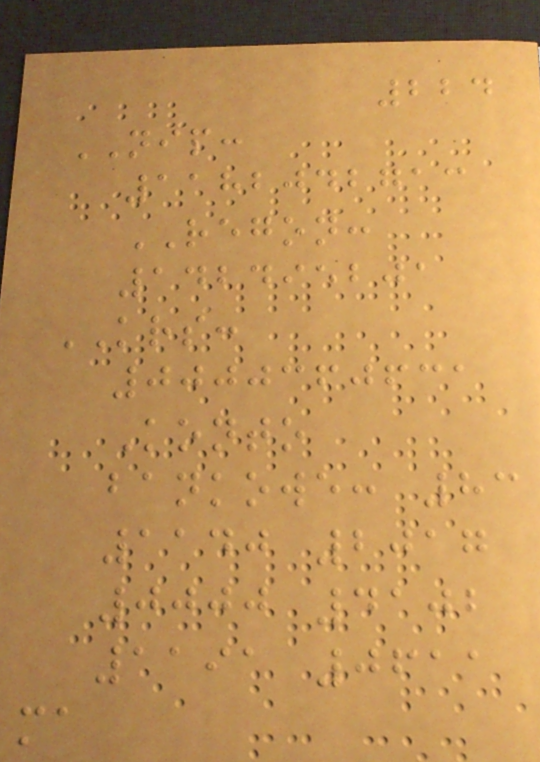224
NIP:
1182042713
REGON:
142495201
KRS:
0000360631
Konto
bankowe: 83
1140 2017
0000 4102
1191 0611
ma
